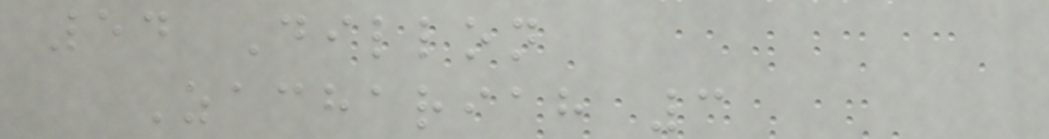54 Dillon
Zachariah 3
